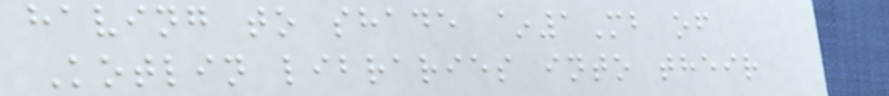having to shade ~1Mb of
Kotlin libraries into their
